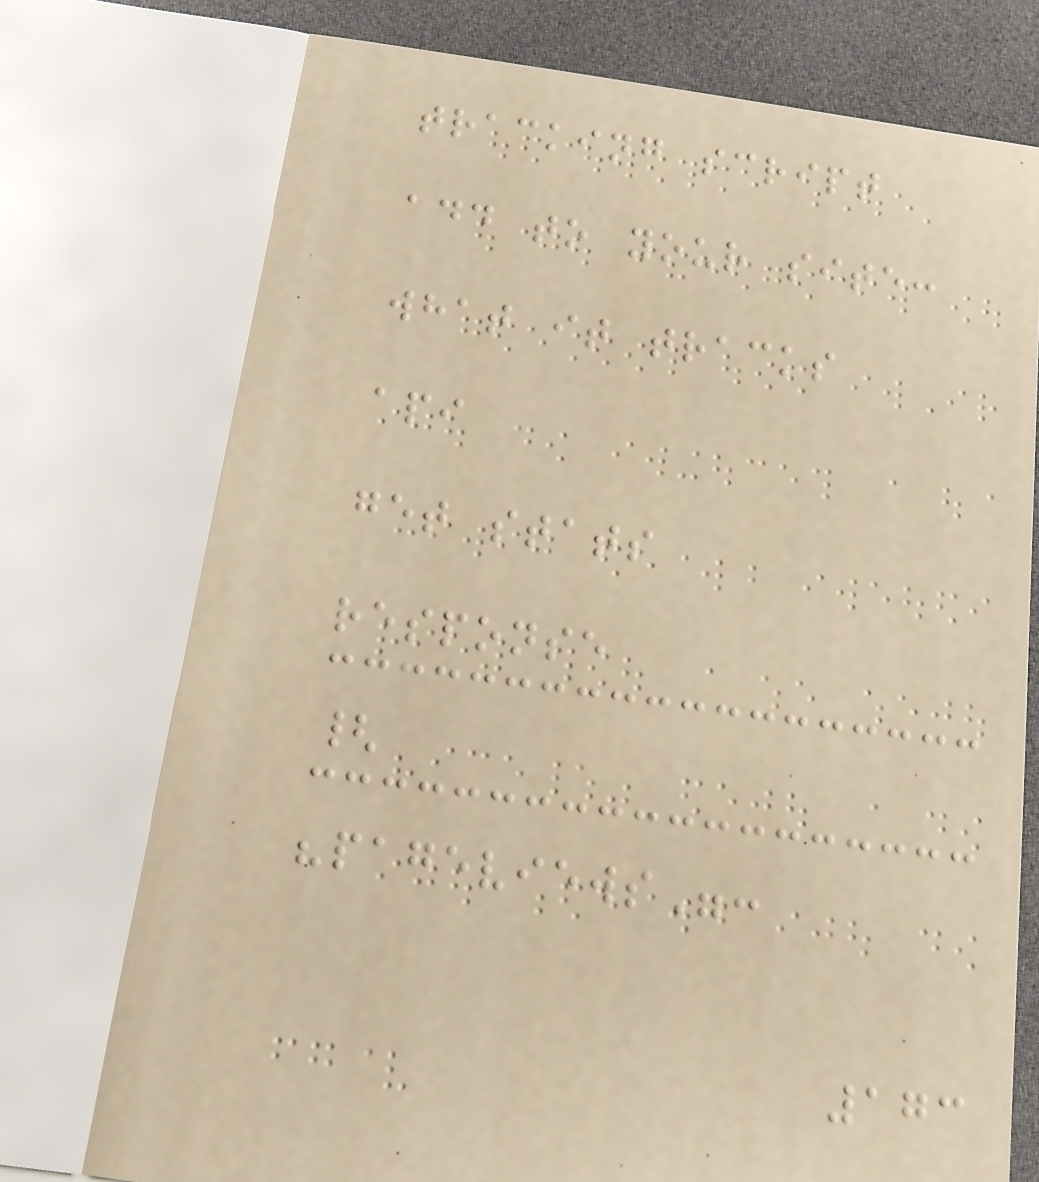tracking script
add to your site:
what it tracks
api
get stats
response
{
"pageviews":
173
